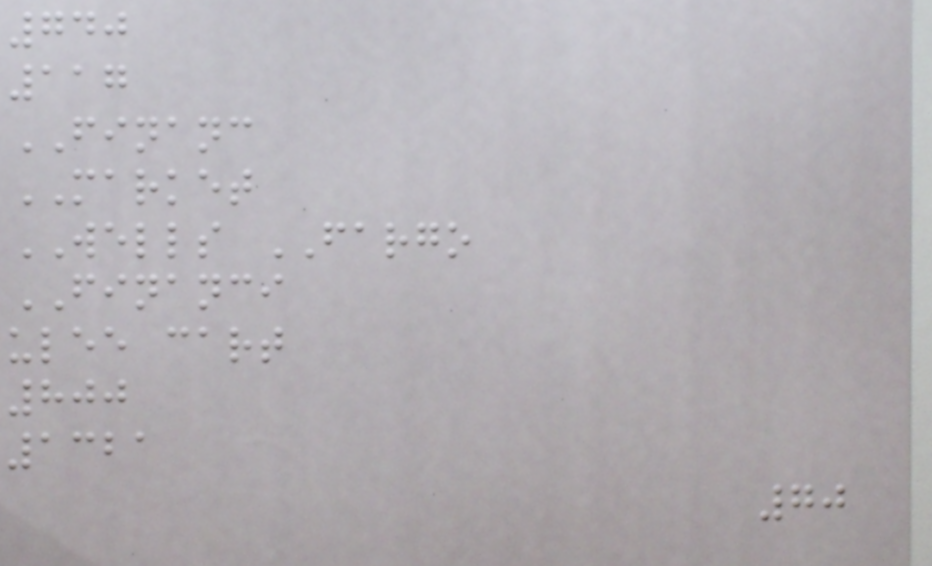740
117
FINANC
MARKET
WELLS FARGO
FINANCI
ulee cart
800
1321
70
